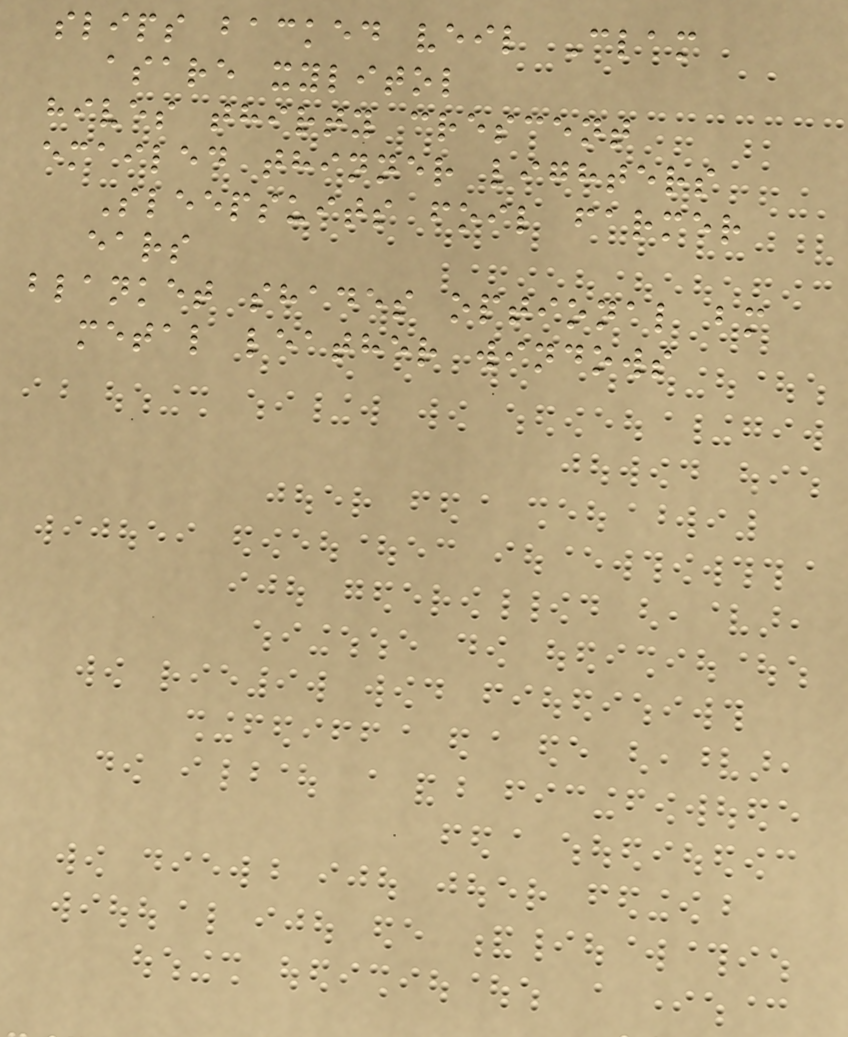slips backed veil Clam
asare xylitol
hives thirty crescent
emailed thinner lighters
Sleepsuits foil farmer
ears
blanket shades optional bm
metal leather windows
